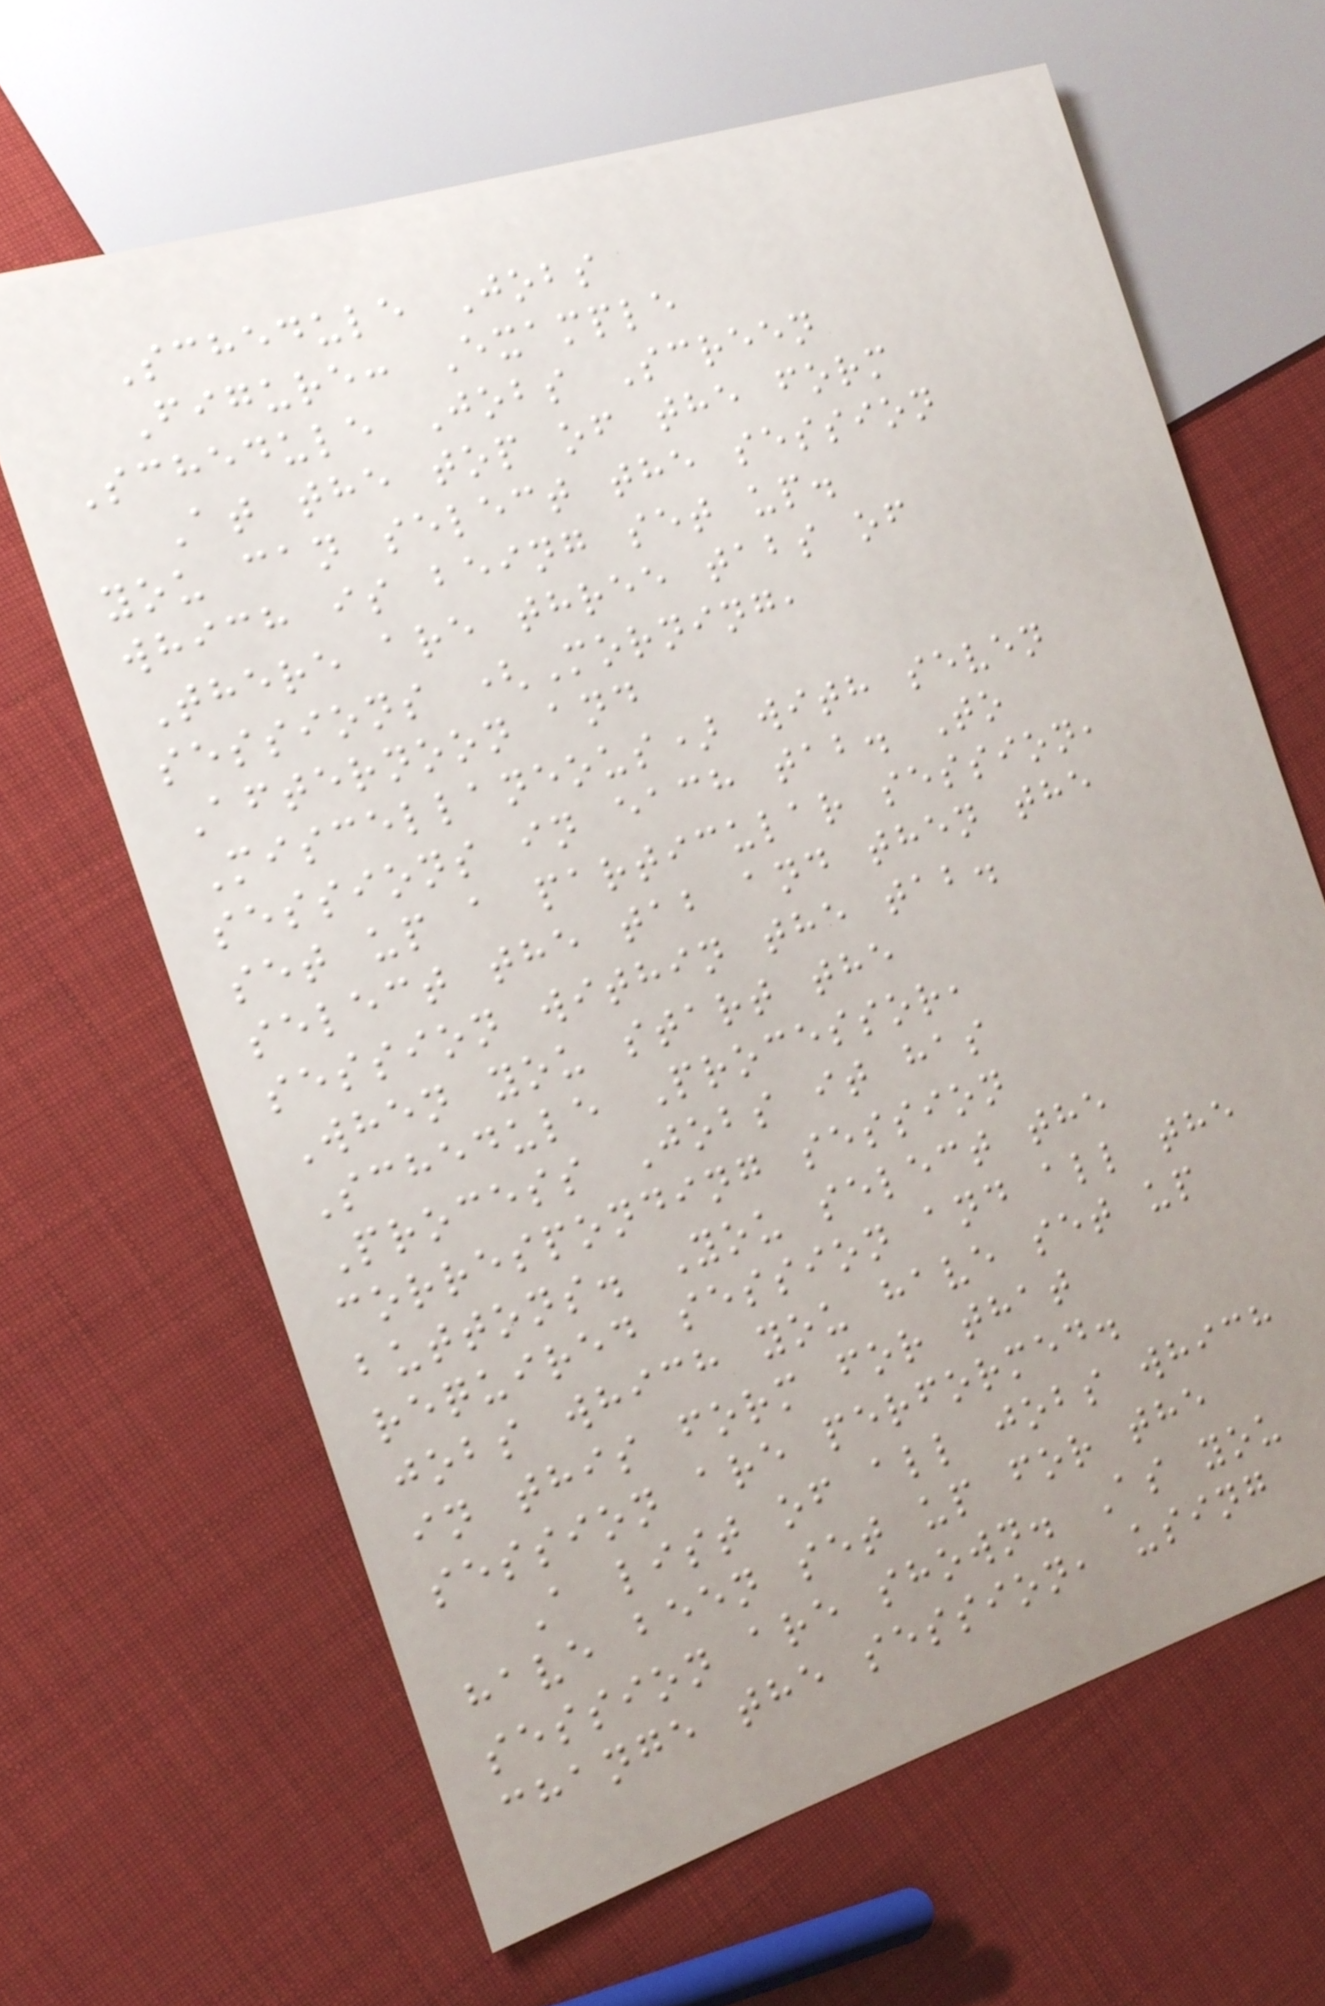Schedule Jobs
Figure: Example
Schedule Jobs Screen
At the top of the form
you can select the session
which is being set up.
There are three tabs of
sessions (Morning,
Afternoon and
Miscellaneous) with seven
sessions in each tab. To
set up a particular session,
select the tab and then the
session within the tab.
When you start the
Schedule Processor,
Process Jobs it has
corresponding session
buttons. You select the
required session and all the
jobs which you have set up
in this form for that
session are performed.
A list of all jobs which
have been set up for the
session are shown. As you
change the session, using
